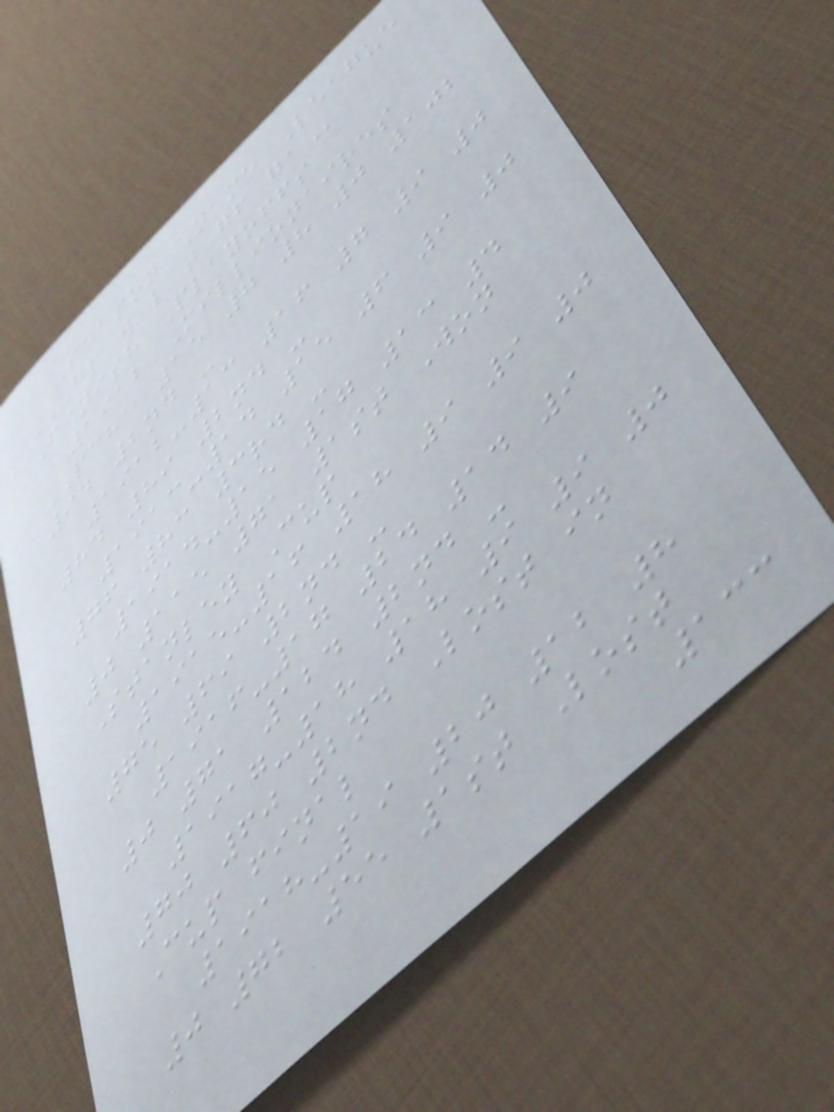Season Name League
GP W L T GF GA
Finish Playoffs
1912 Millionaires
PCHA 15 7 8 0 102
94 2nd -
1912-13 16 7 9 0
84 89 2nd -
1913-14 15 6 9 0
76 83 3rd -
1914-15 17 13 4
0 115 71 1st Won
Stanley Cup
1915-16 18 9 9 0
75 69 2nd -
1916-17 24 14 9
0 71 124 2nd -
1917-18 18 9 9 0
70 60 2nd Lost in
Cup final
1918-19 20 12 8
0 72 55 1st Lost
133
